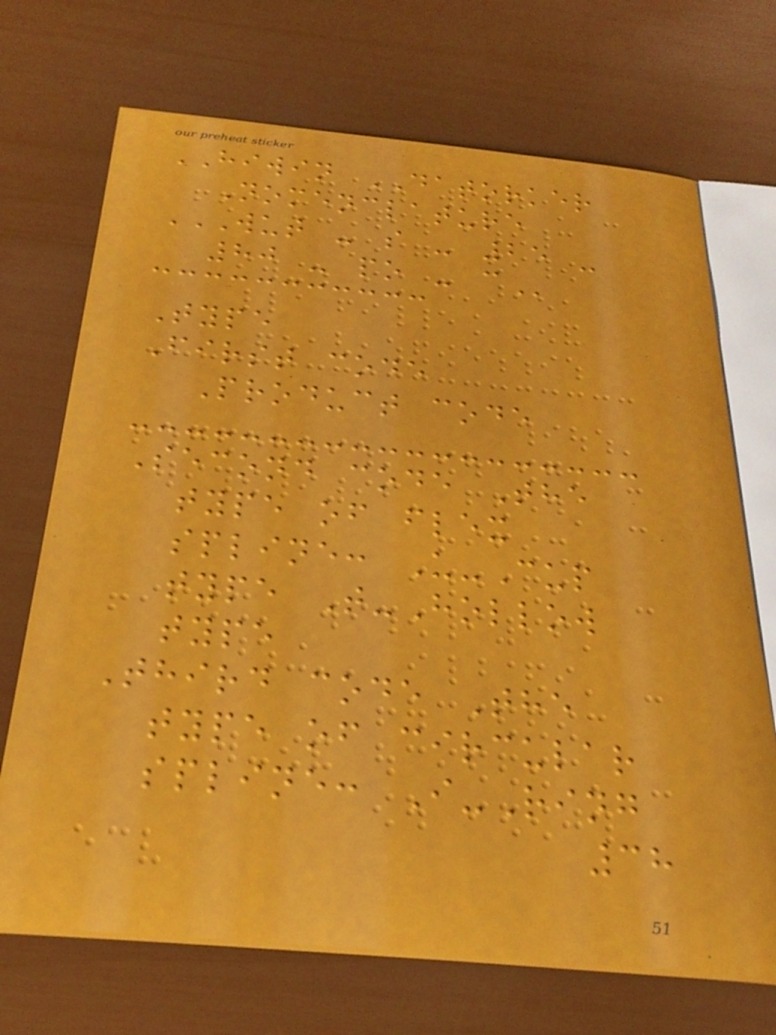HIWIN DATORKER
Nomenclature
WUT - S - 25 -
80 - PO - C
Type
First code
Product code
Second code The
type of flex
spline: U-Cup
type T-Hollow
type
Third code The
type of circular
spline: I-Ring
38
